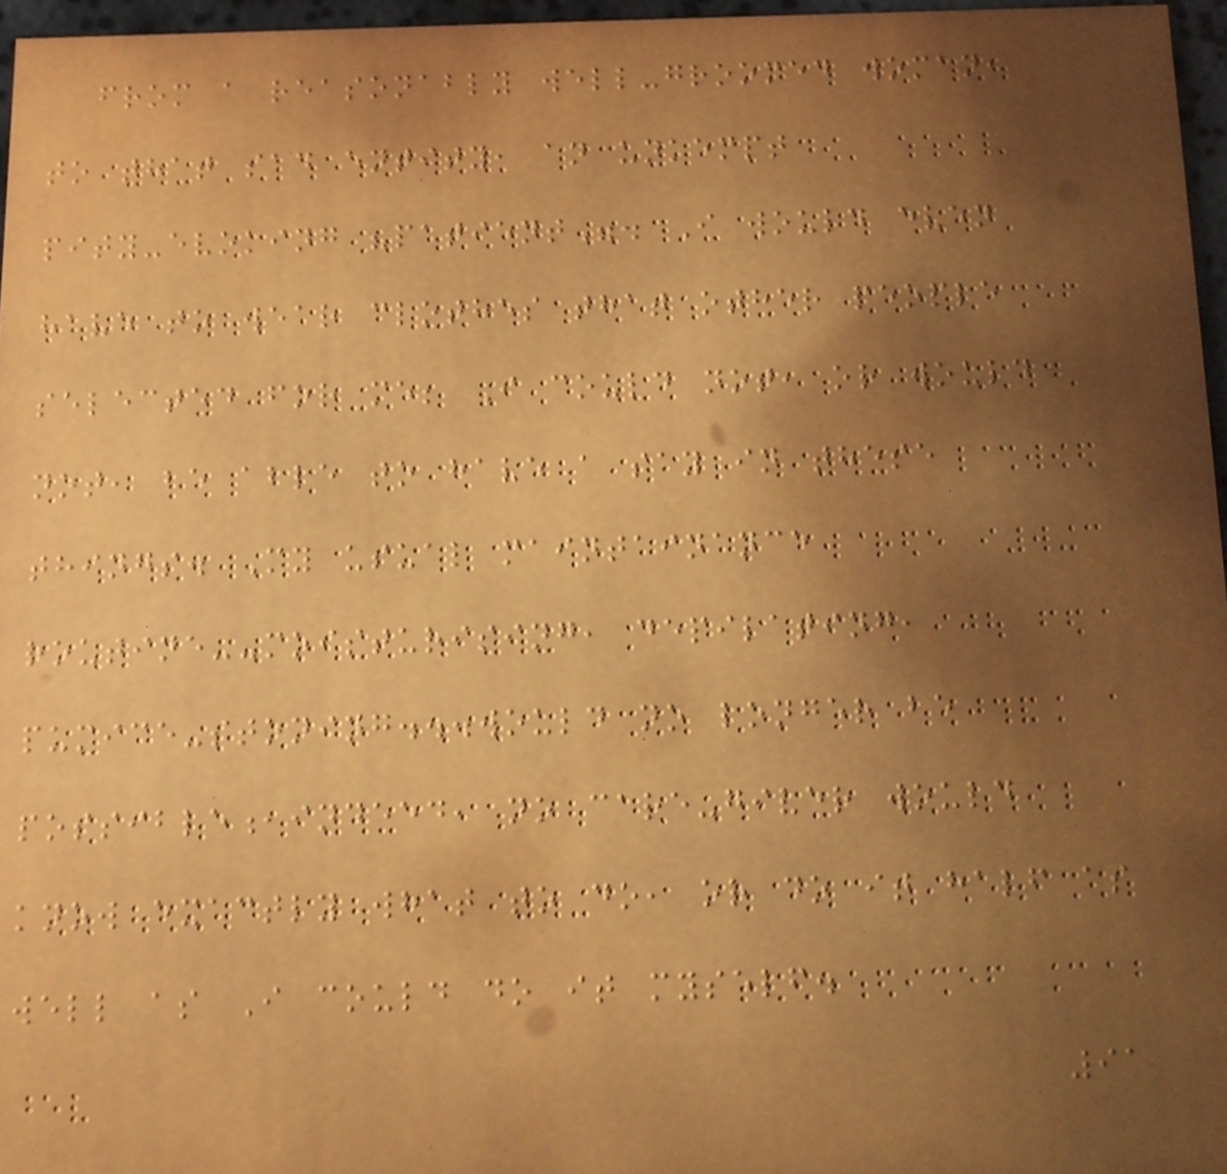from a reasonably well-groomed woman,
to that sad entity, an unkempt
pity-evoking "patient". I would even
have to wear clothes that other people
selected for me; I could not, or would
not, be able to have a say in these
things. My usual maintainance
routine--moisturising, depilating,
pumice-stoning...would no longer be
possible,indeed, no care-giver would
know exactly what to do, or do it half as
well as I could do it myself.
91
